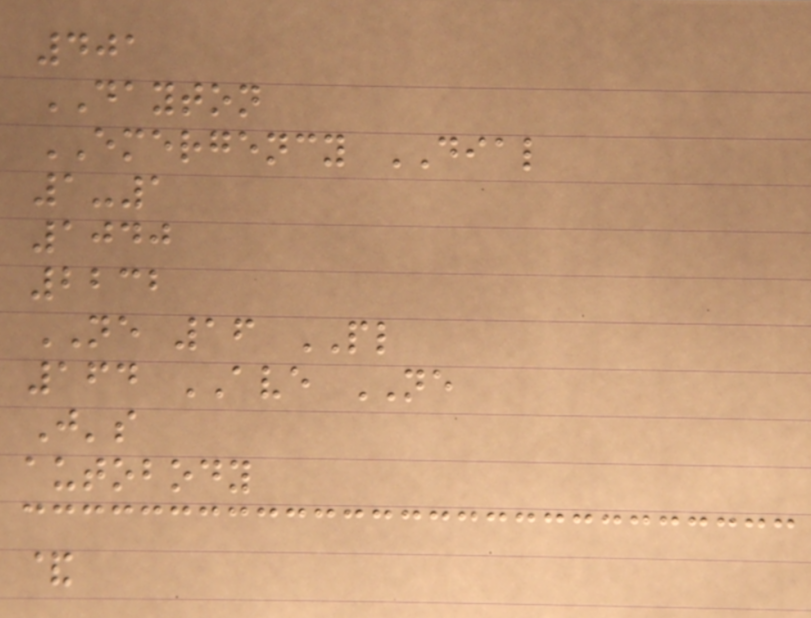401
DAYTON
EMERGENCY DIAL
1-1
1040
2232
NE 16 PL
164 AVE NE
J's
autobody
&
